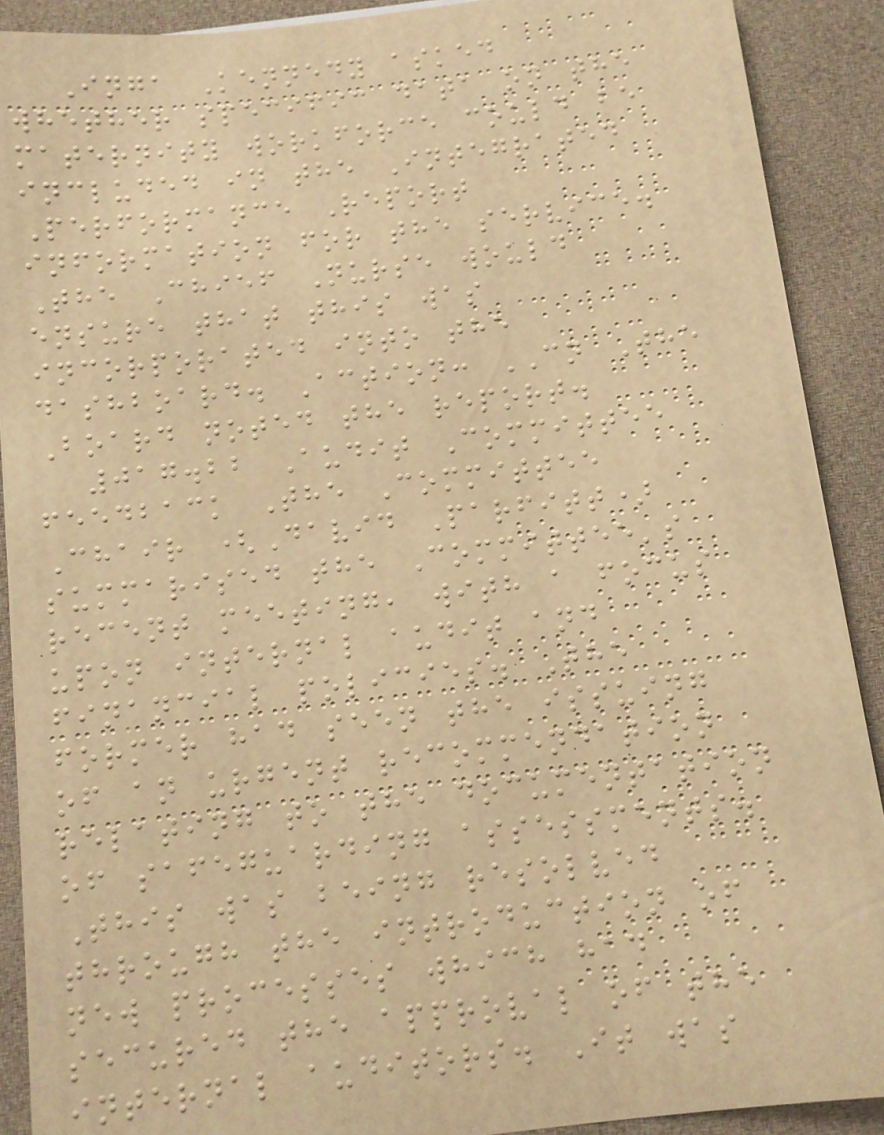Inga Kennedy asked
whether specific data on the
maternity workforce could be
included in the Integrated
Performance Report
information for the service.
The Chief Nurse would
ensure that this was
incorporated into the
dashboard. Action: CN The
Board noted the report.
017.22 Audit Committee
feedback The Committee
Chair (David Parfitt)
summarised the Committee's
recent meeting, with a focus
upon internal audit and
financial policies. The
former had seen the issuing
of an urgent recommendation
relating to the documentation
of safeguarding assessments.
This was being resolved
through the introduction of
new processes which had
secured the approval of the
internal auditors. It was
